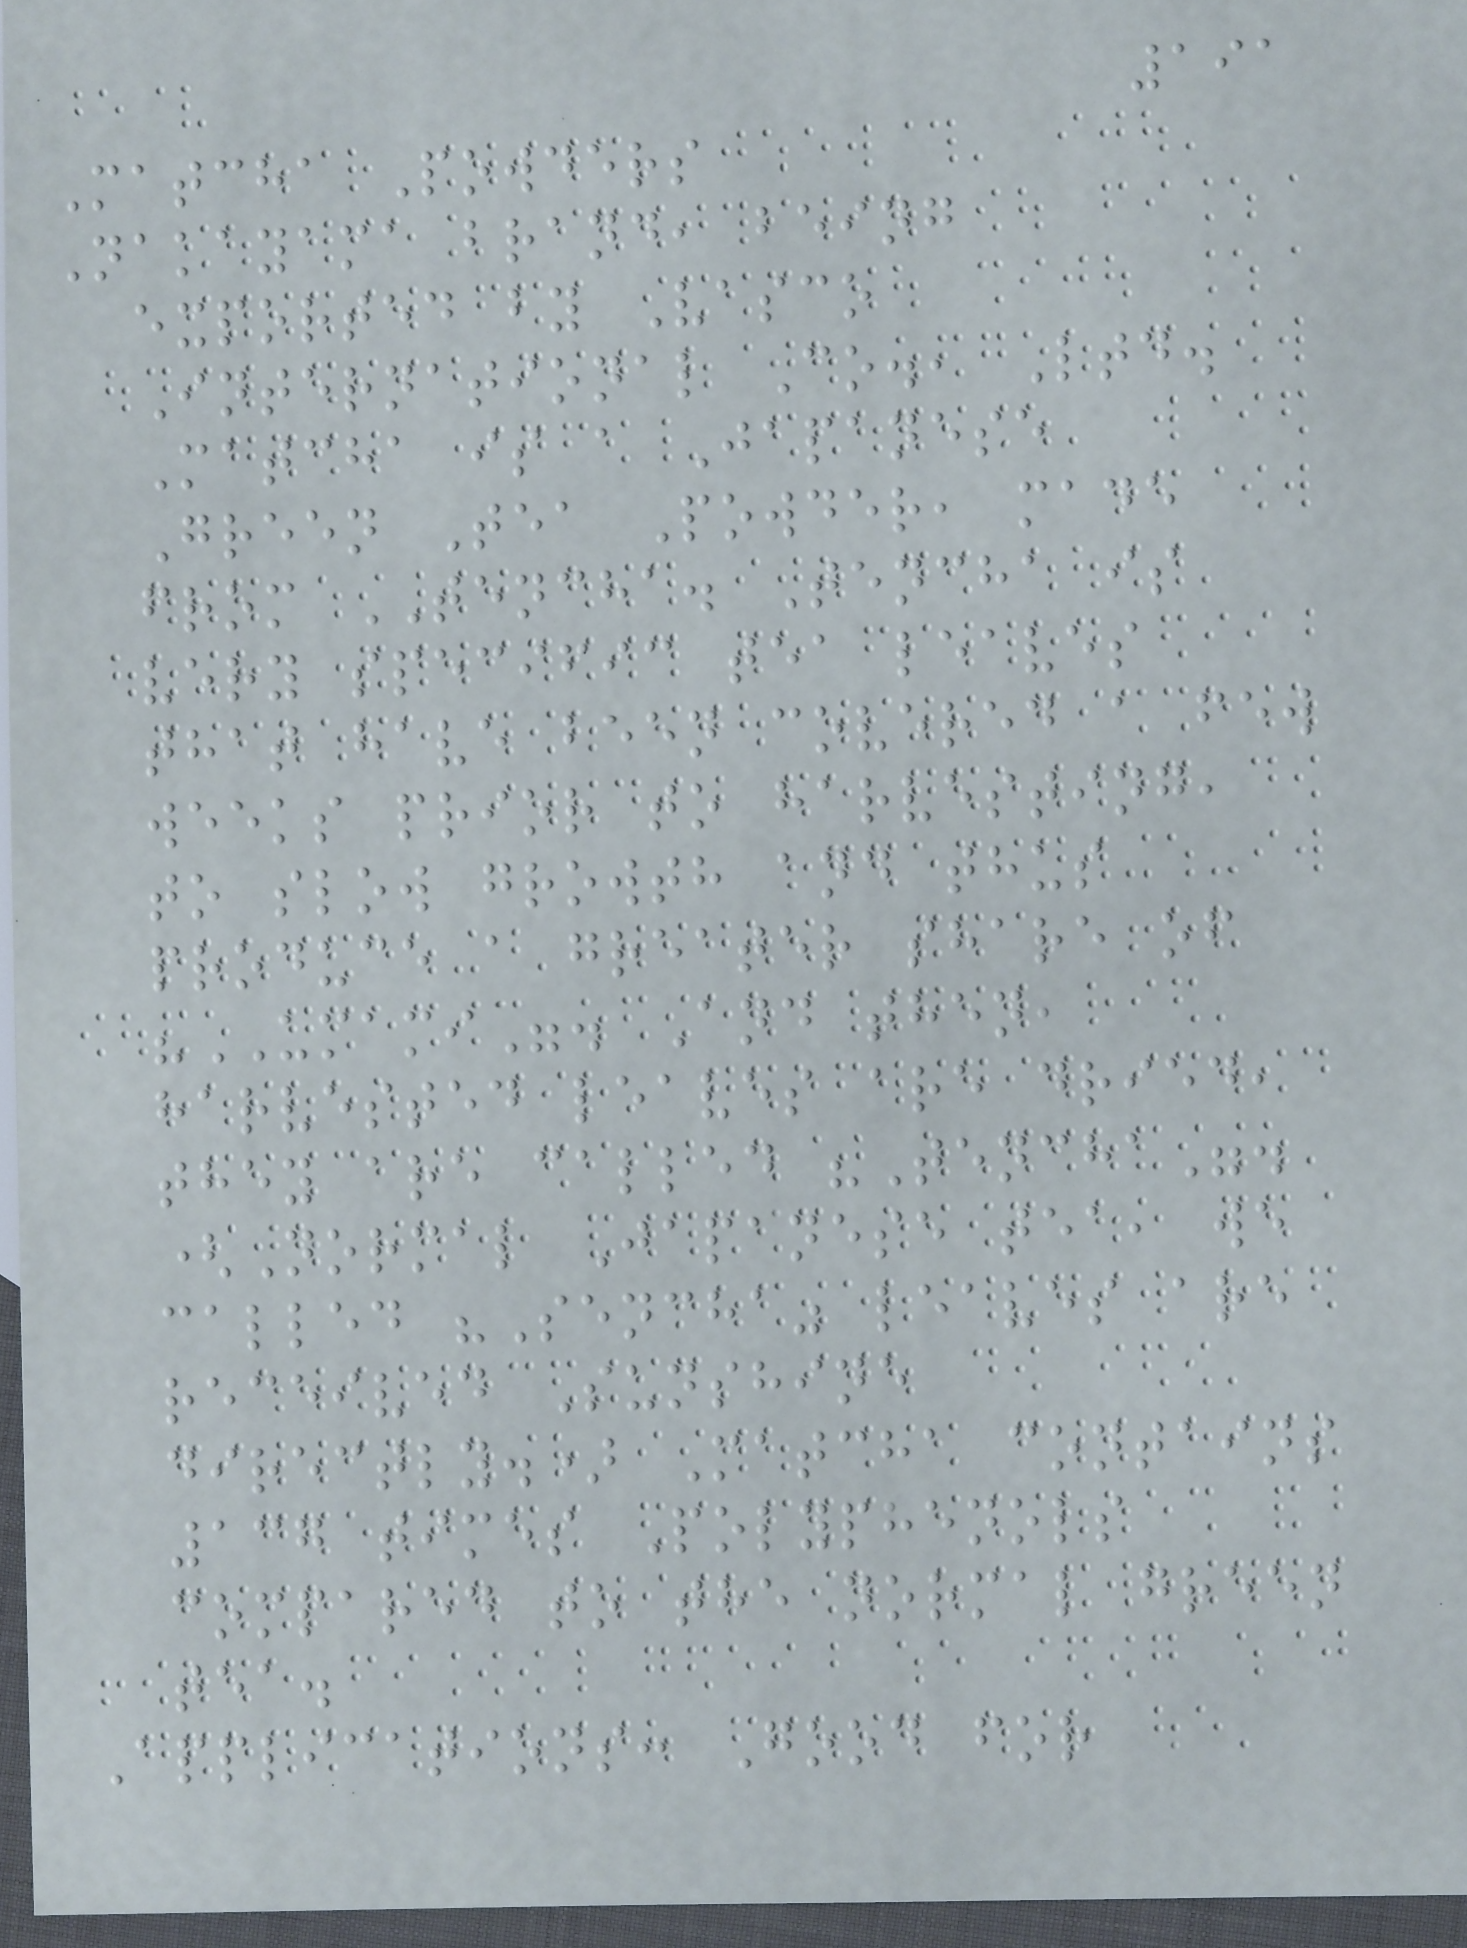191
Matcha Powders
Nakayama brand, being
exported by Vasco
International Co., Ltd.
Matcha is a Japanese
Green Tea Powder, made
from TENCHA. Tencha is
very specific tea leaves
that have been covered a few
weeks prior to harvesting,
to slow growth and thus
produce a greater share of
"UMAMI". And then,
harvested leaves are dried,
they are called "Tencha".
(Normal Japanese tea, we
called "Sencha" leaves are
received Sunshine
directly.) Matcha contains
137 times Polyphenols
compared to the normal green
tea.
Applications: Good for
